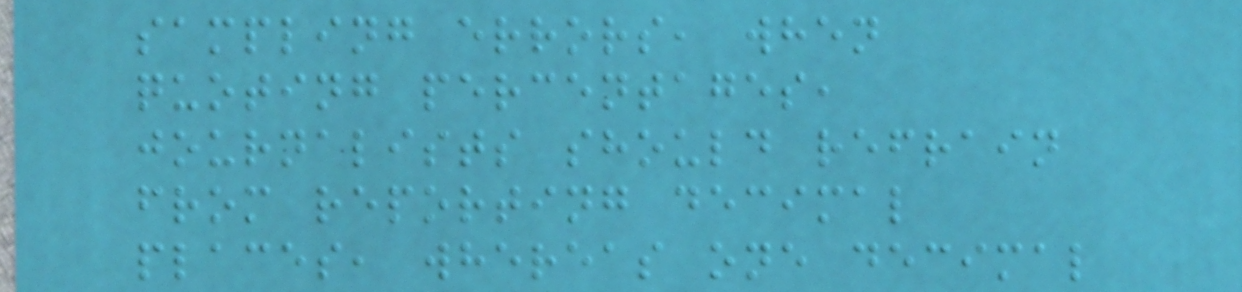sampling errors, when
quoting percentages,
journalists should refrain
from reporting decimal
places, whereas one decimal
